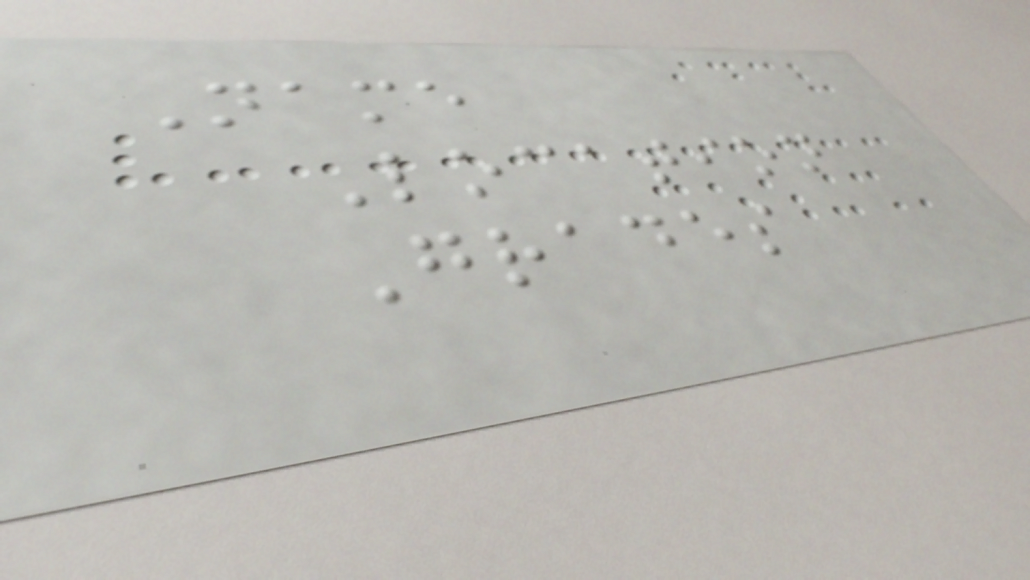Name
Location
Grades
